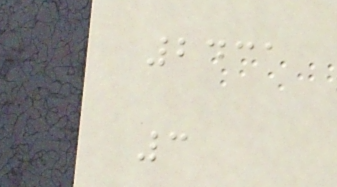2431
3
